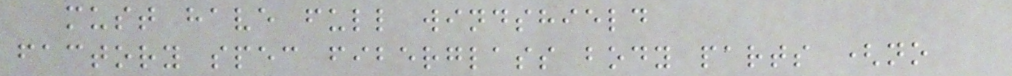must have full windshield
factory spec fiberglass body parts (no
